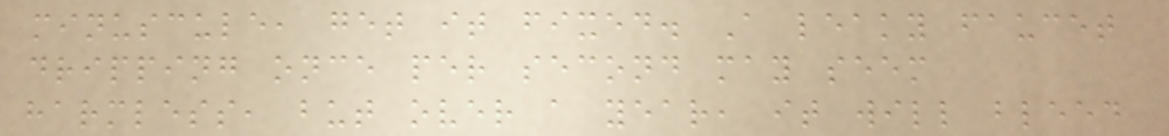minuscule, get it fixed. A leaky faucet
dripping once per second may seem
harmless, but over a year, it will bleed
